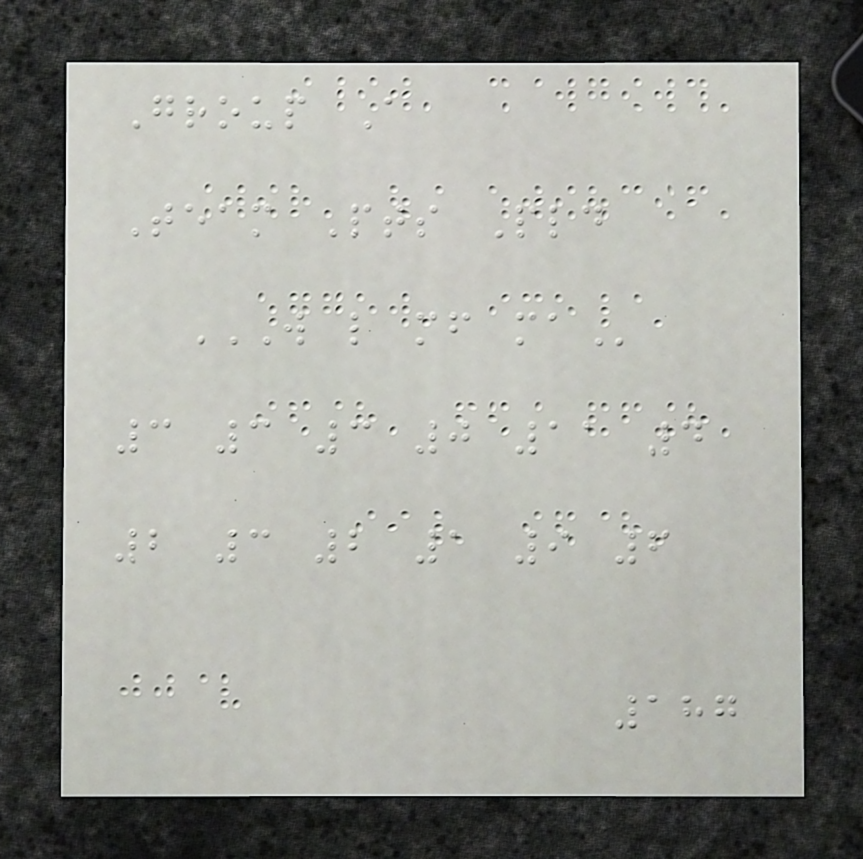Group A
Team Pts Pld
W L MF MA
3 3 3 0 11 4
2 3 2 1 9 6
187
